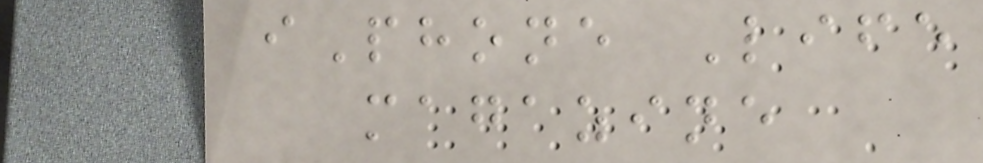iPhone Life
magazine
